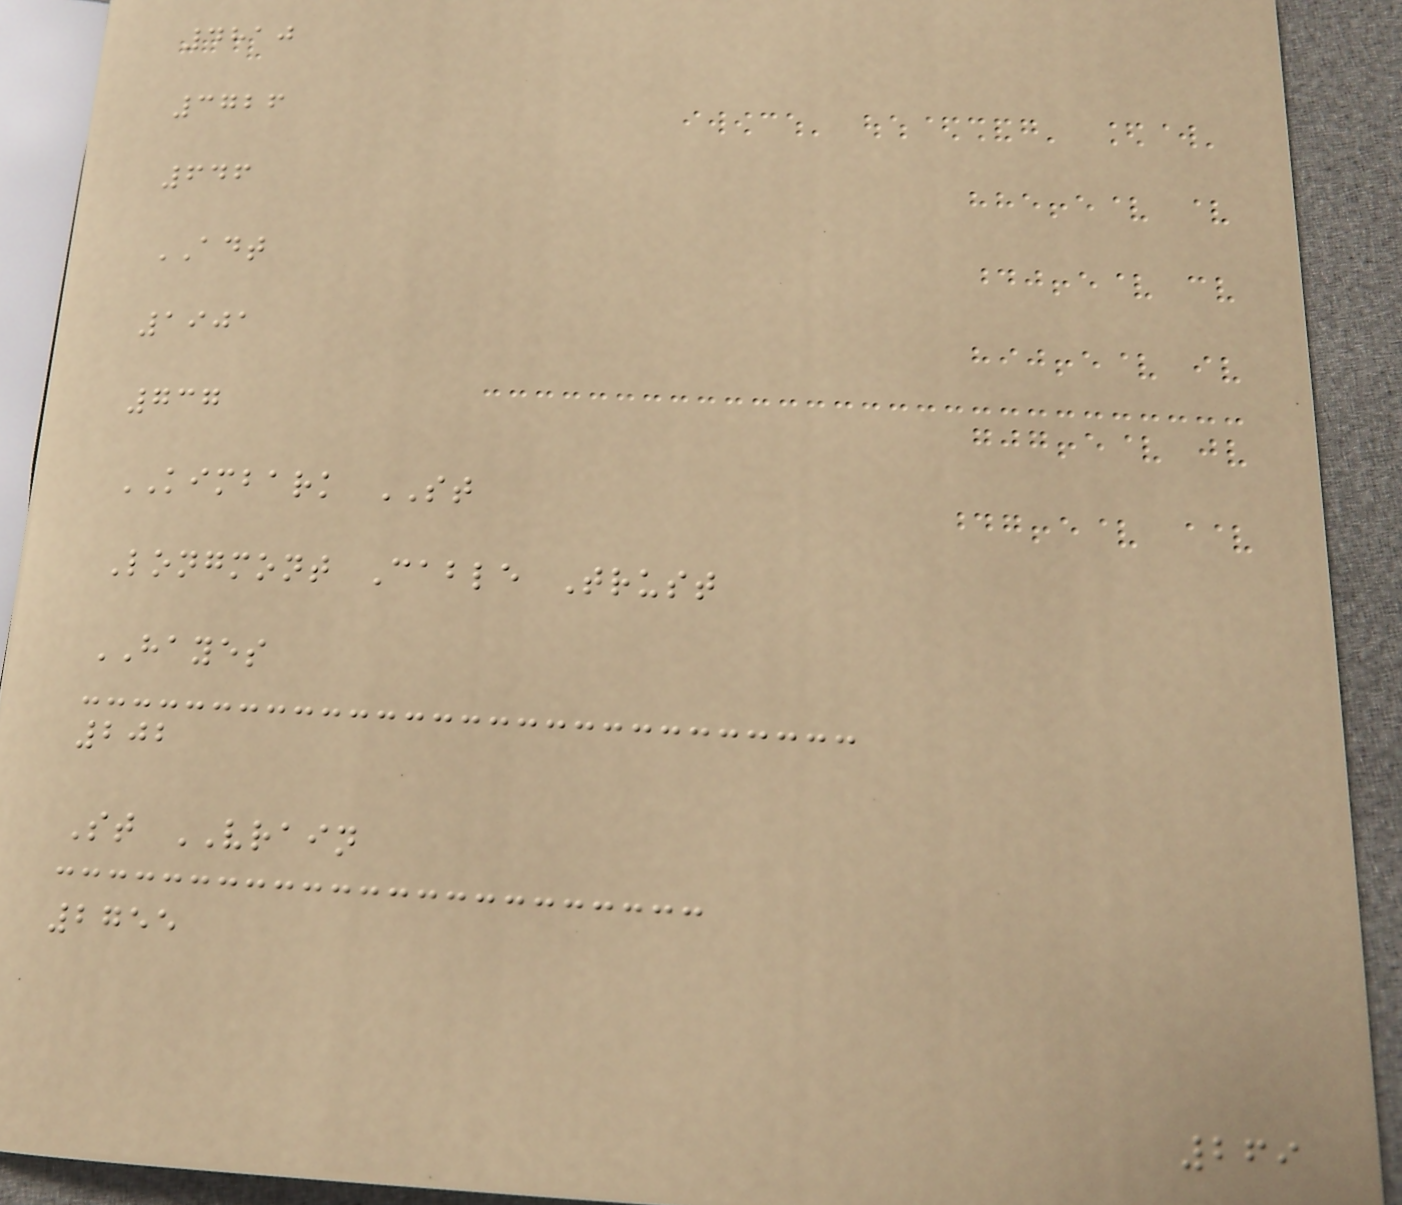4810
3726
646
ADT
1901
737
KIMBARK ST
Longmont Cable Trust
HAYES
202
St VRAIN
2755
269
